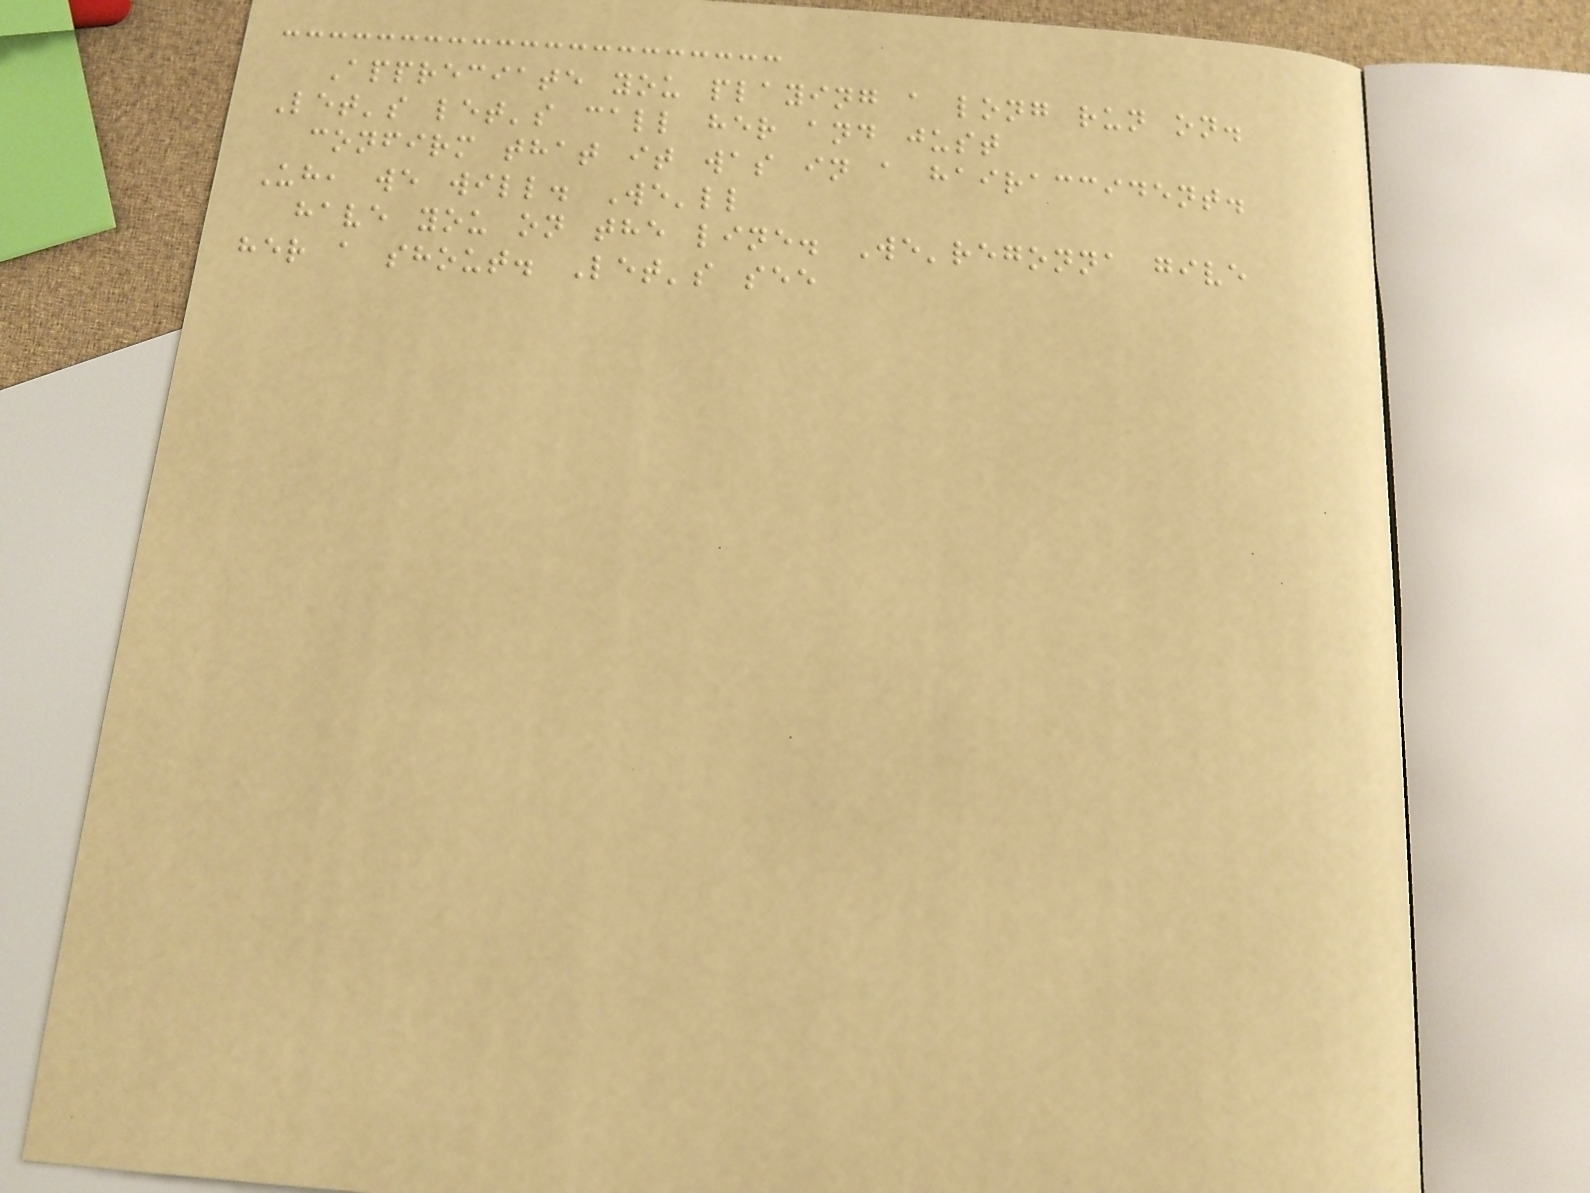Appreciate you playing a long run on.
Let's let's call her and just
confirm that it was in a hairaccident.
Uh, we will. We'll
have you on the line. We'regonna give
her a shout. Let's see
